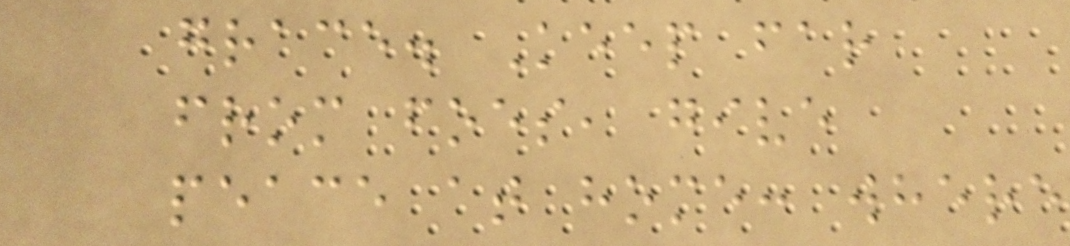grace. Keep far
from foes, give
peace at home: where
